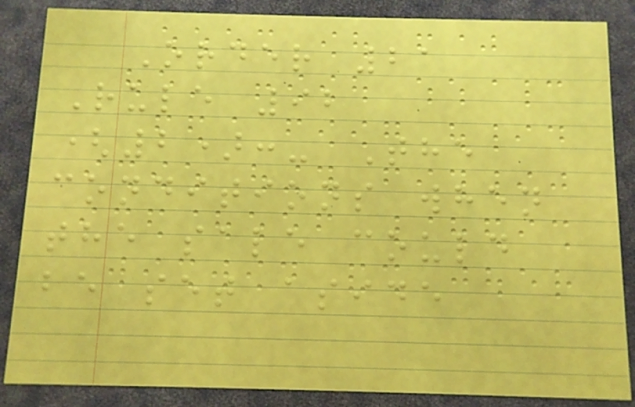Order 21
Rule 92
(2):- The
conditions when
the sale could
be set aside
